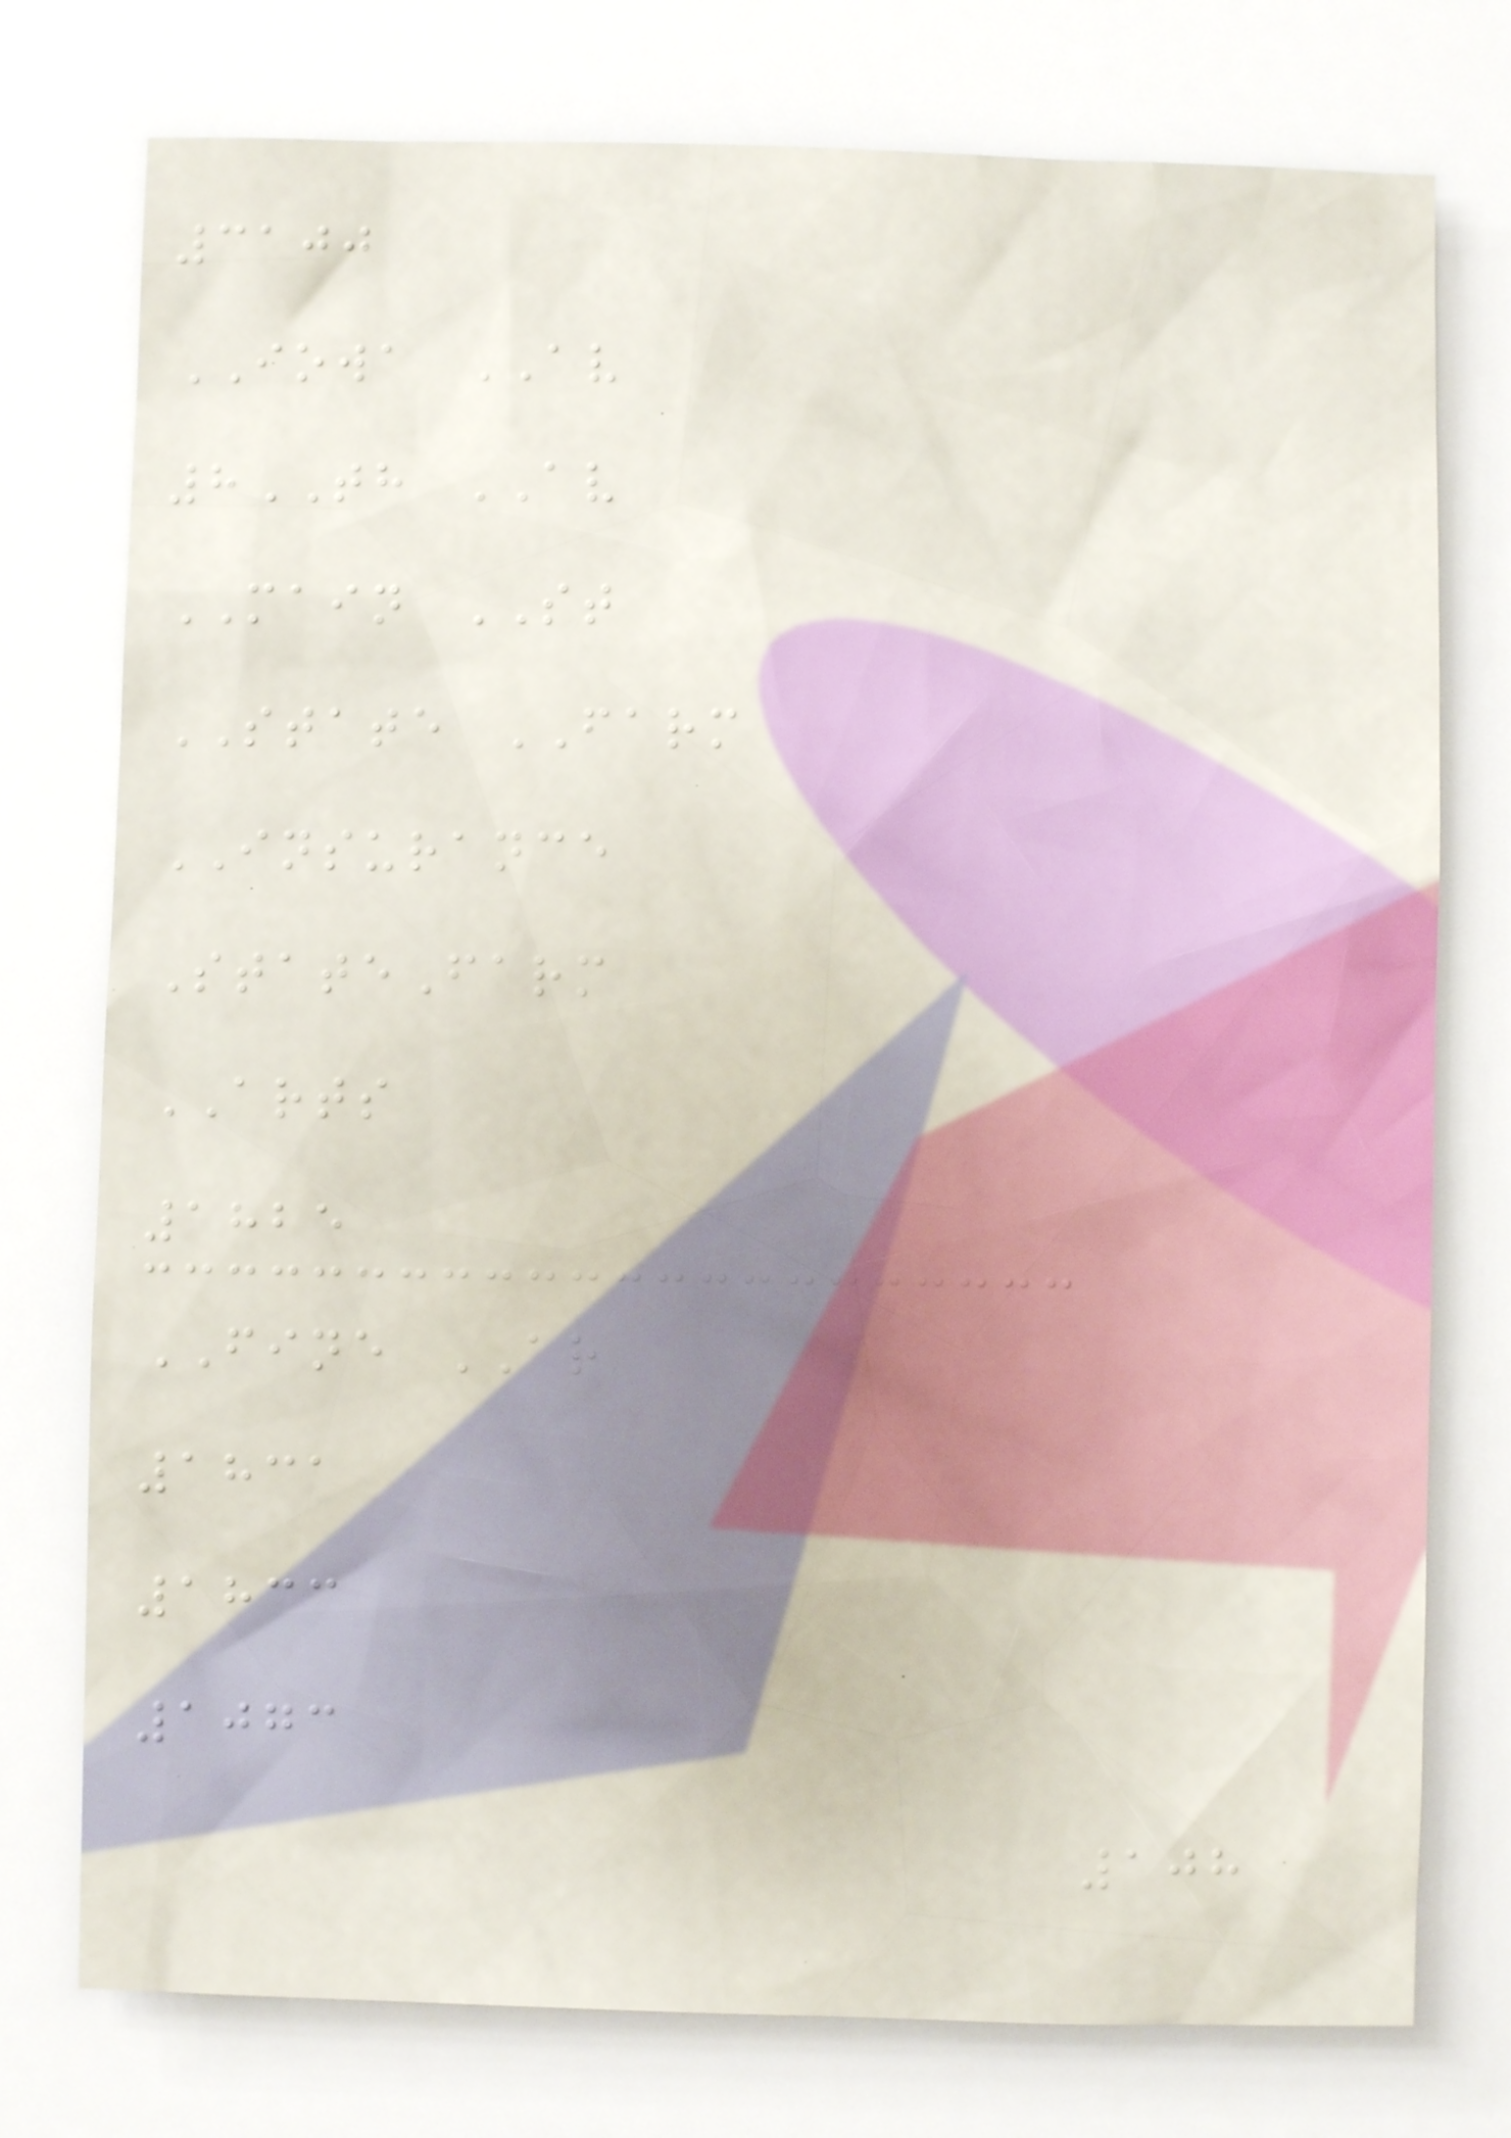3100
IOWA AV
8TH AV
MAIN ST
STATE FARM
INSURANCE
StateFarm
ARTS
1825
FINE AR
1831
1833
1073
108
